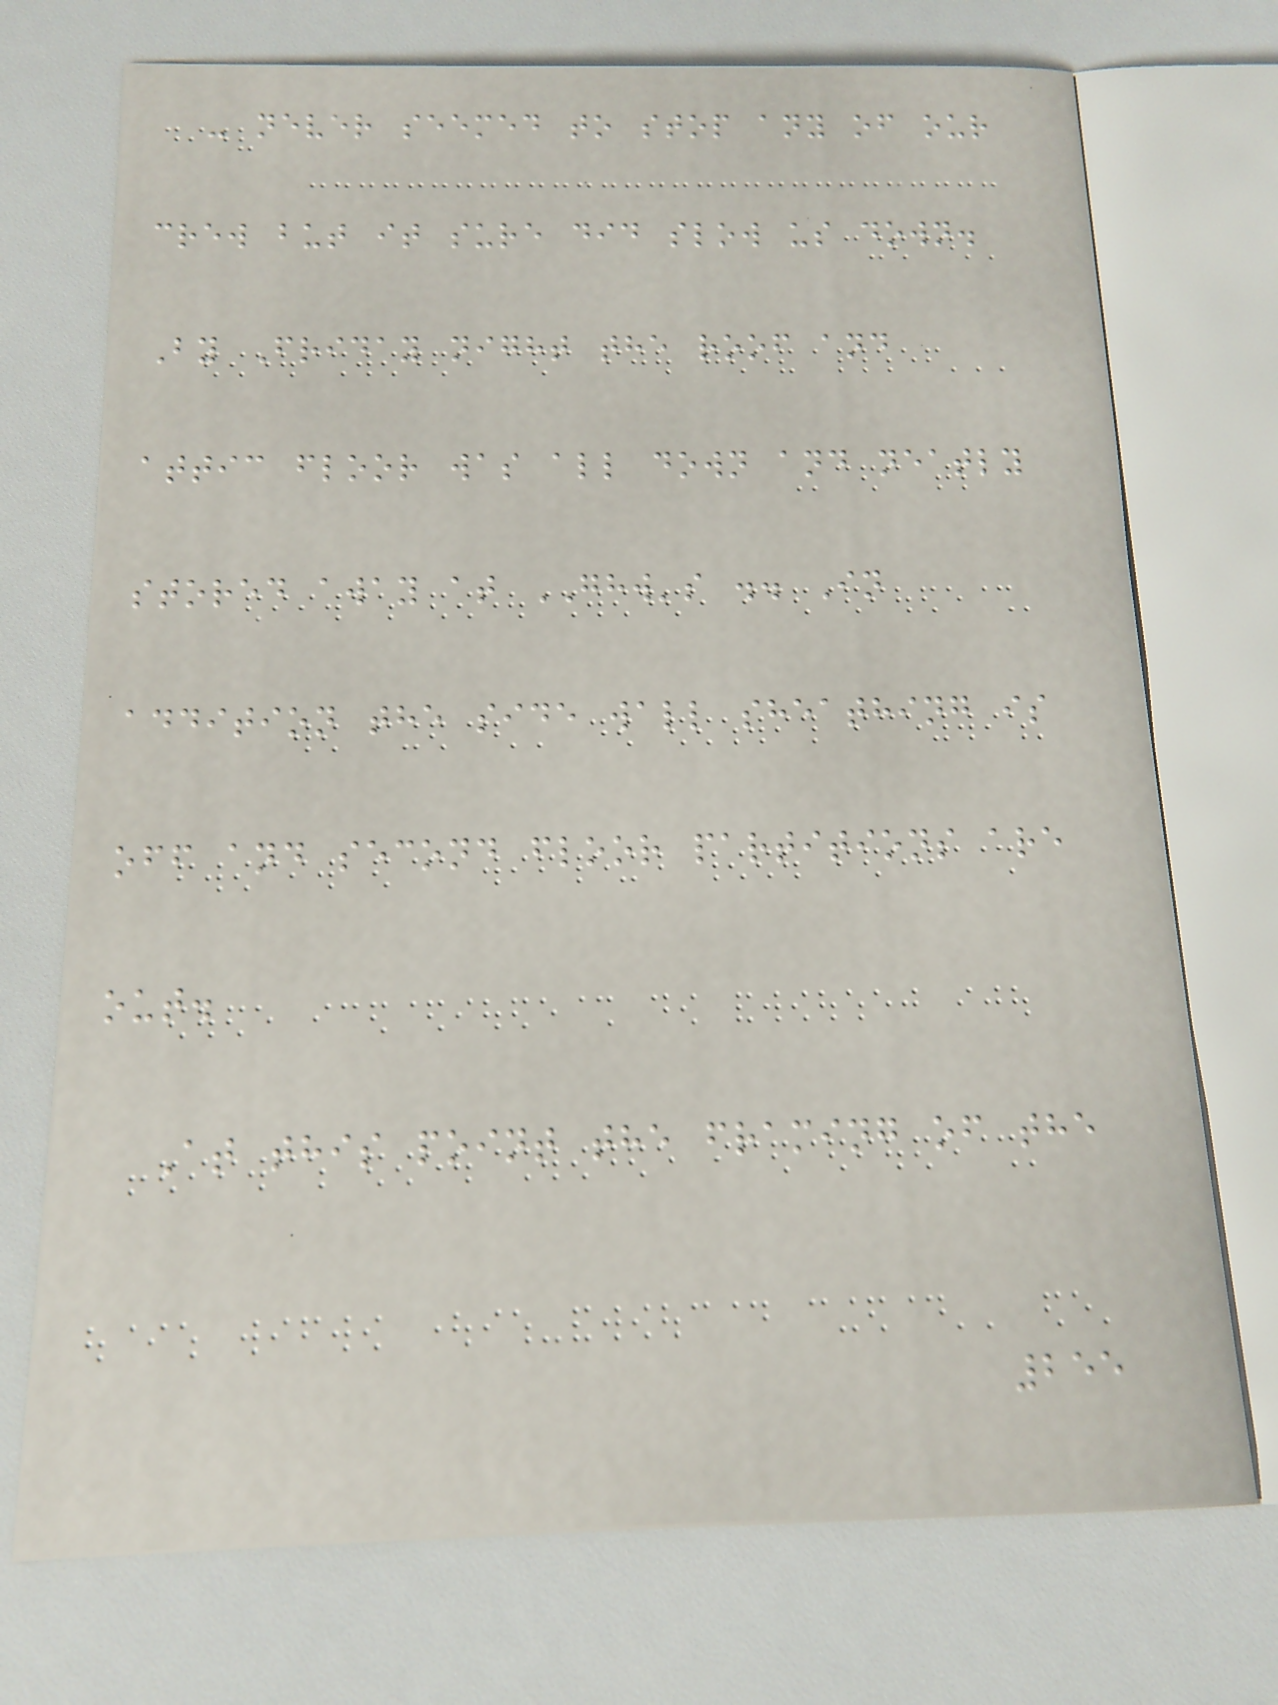- never seemed to stop any of our
crew but it sure did slow us down.
By Friday night the roof and
attic floor was all down and neatly
stored away at GHW's .. In
addition the side wall sheathing is
off and second floor partitions are
out.
At this point the framing of the
255
